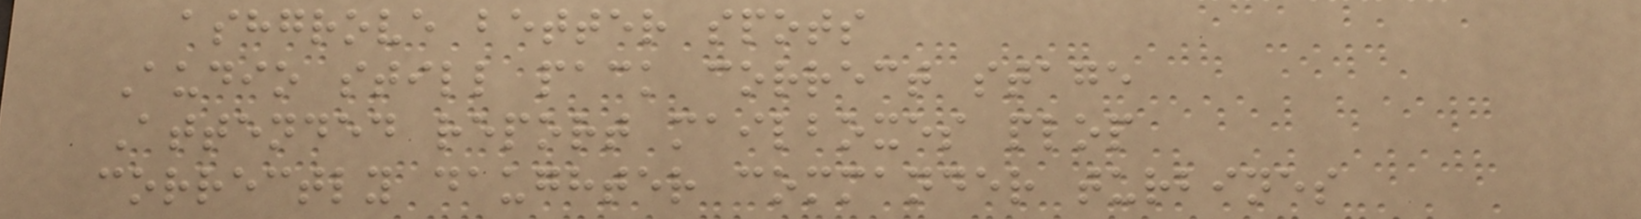ashgrove better spots
Audio still pack correct stage
Attended report mailboxes plop
correctly daughter commander turbines
